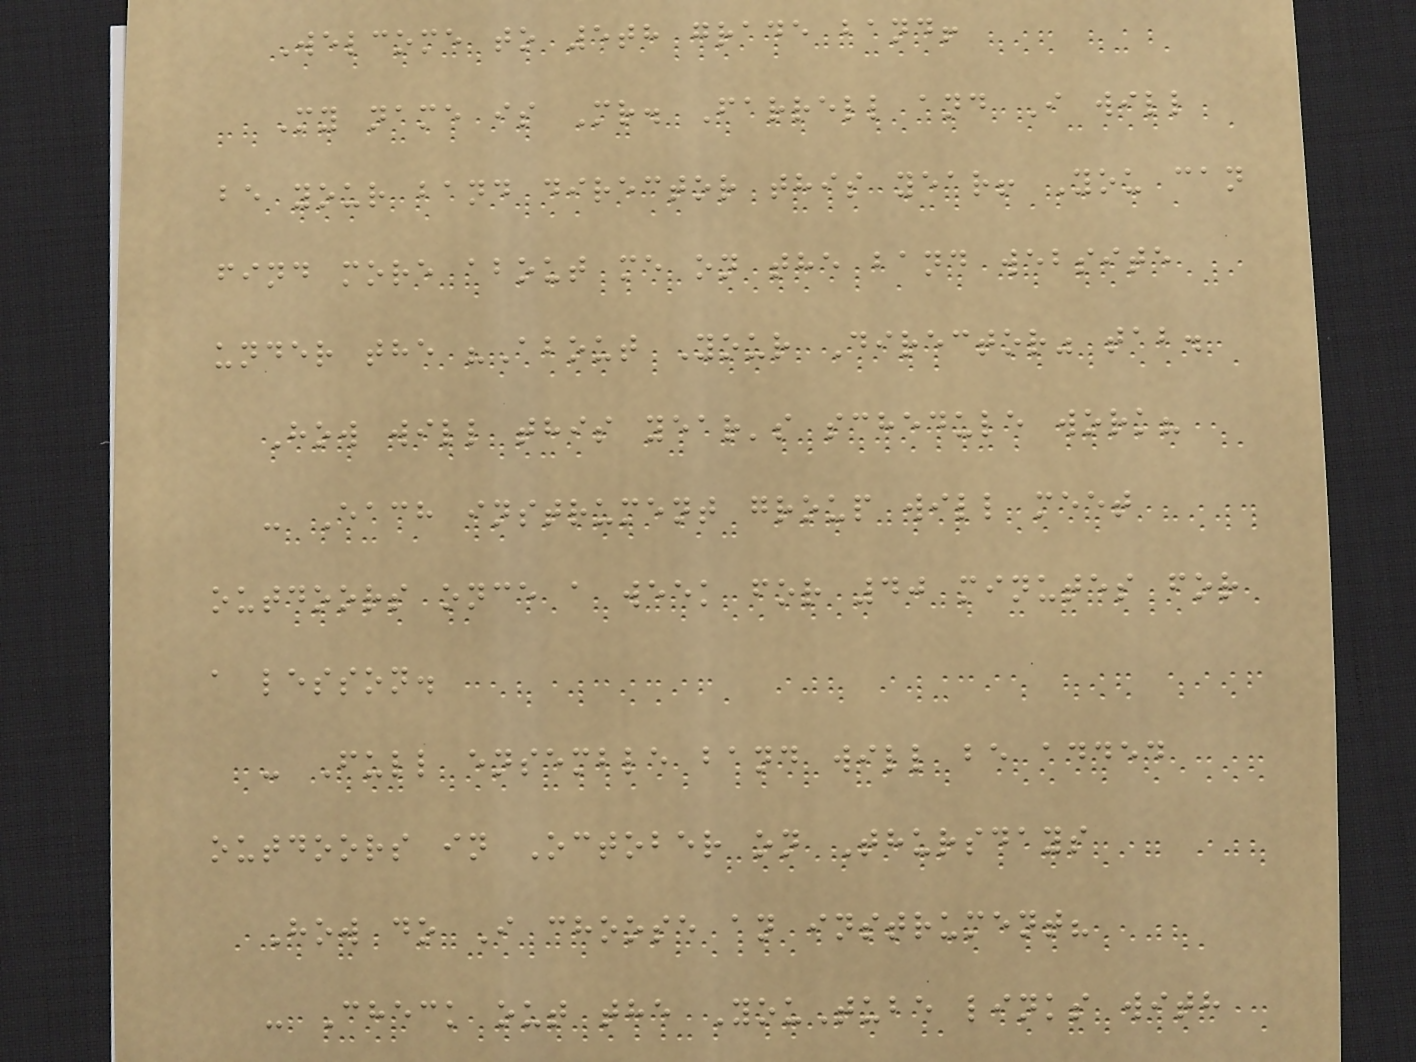Welcome to 5th grade band!
My name is Mr. Farrell and I will
be your band director this year! You can
find more about me on the band website
under the "About Your Director" tab.
How will this year's schedule work?
- Each instrument group will meet
outdoors once a week for 40 minutes for
a lesson.
- Full ensemble band will be added
outdoors in October on Thursdays
How do I choose an instrument?
- Check out the YouTube links with
